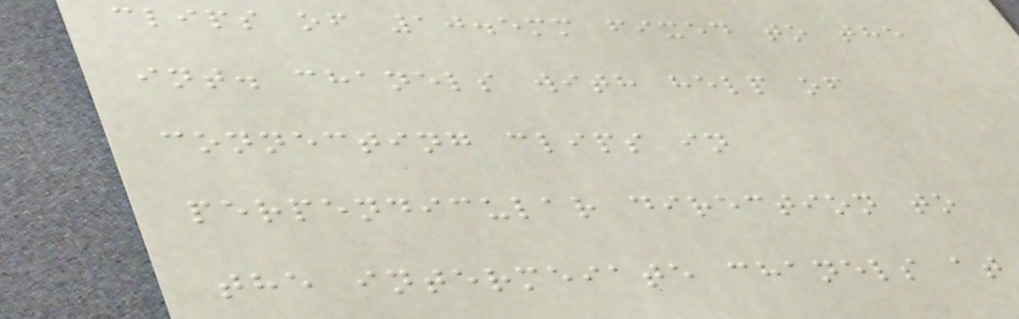clips of 10.5mm fixed to the
int. chanels with help of
connecting clips in
perpendicular direction to
the intermeiate chanels at
